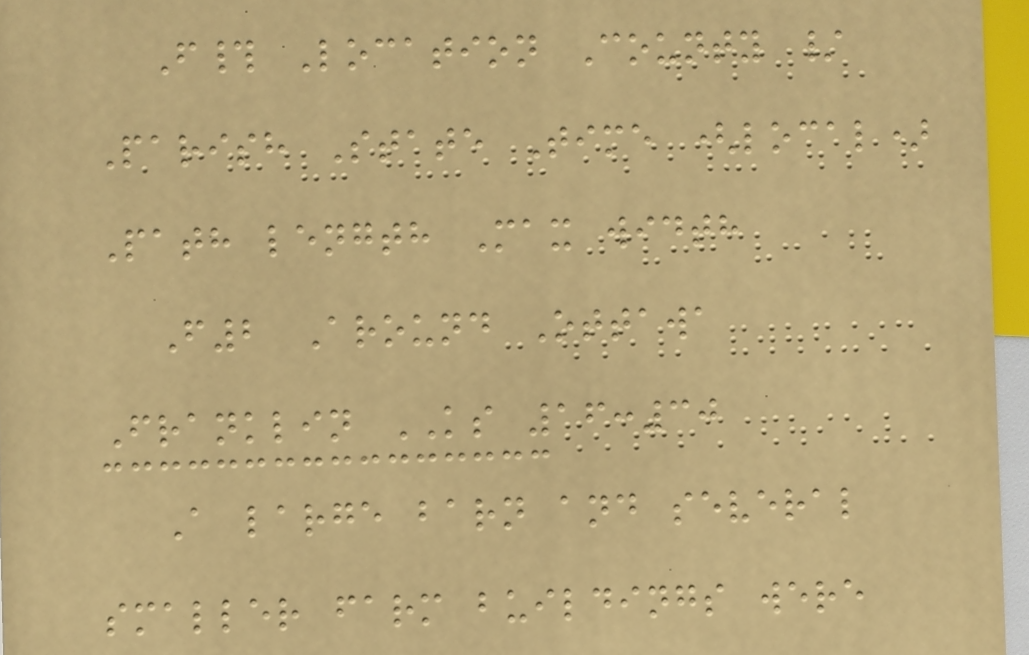F# Location County /
Parish State Time (local)
Path length Max width
F2 Around Ottawa
Franklin KS 16:30
A large barn and several
smaller farm buildings were
